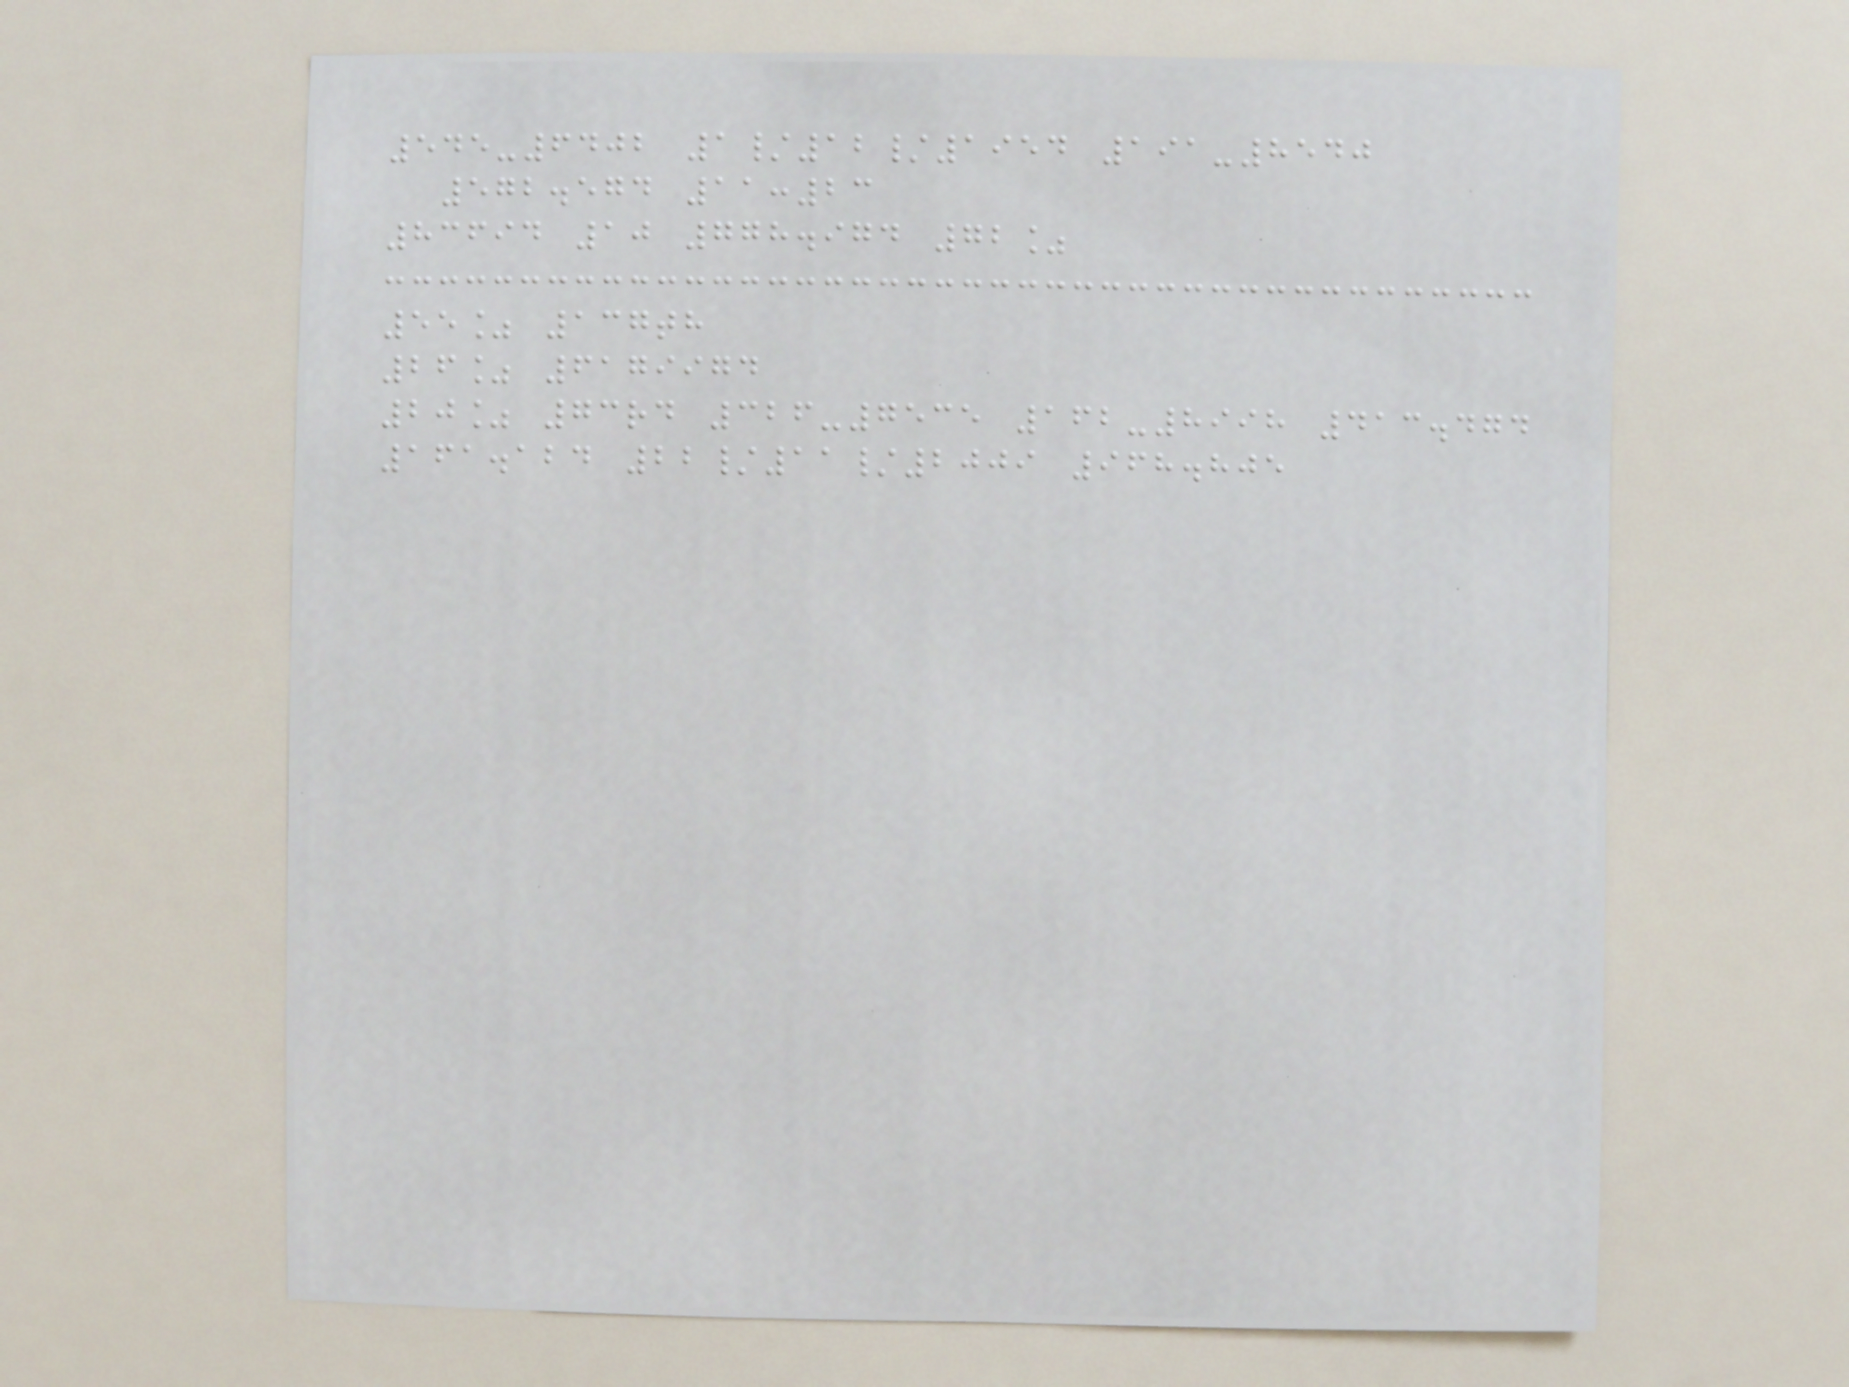545-6402 1/12/1954 191-8540
572.574 11:23
83694 10 778.974 72%
55% 137th
26% 6179974
20% 73rd 326-7535 162-8998 413.474
161.124 22/11/2009 968.805
